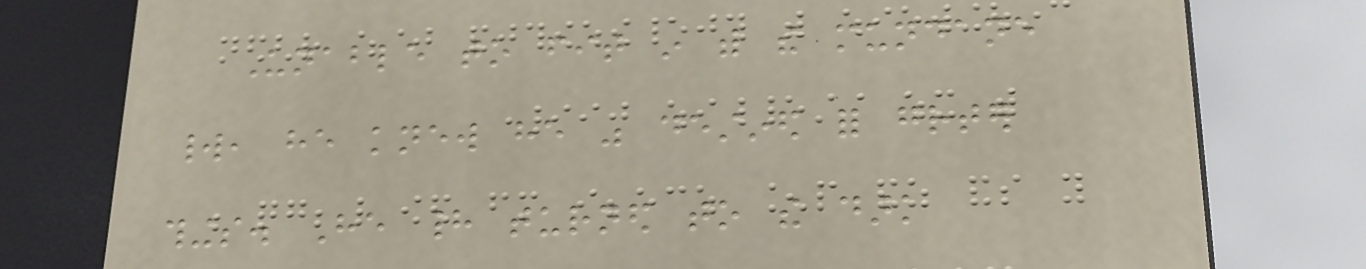Unable to fit in with the mundane
world, he knew he was destined for greater
things. He had turned to the dark
